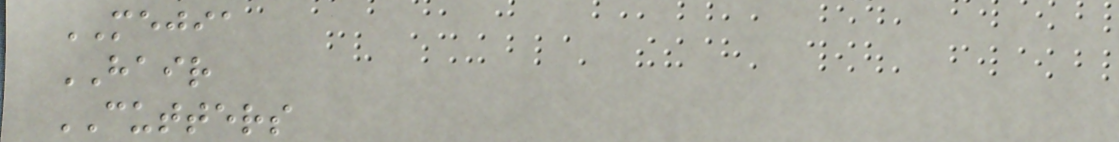MEJIA
HAIR
CUTTERS
